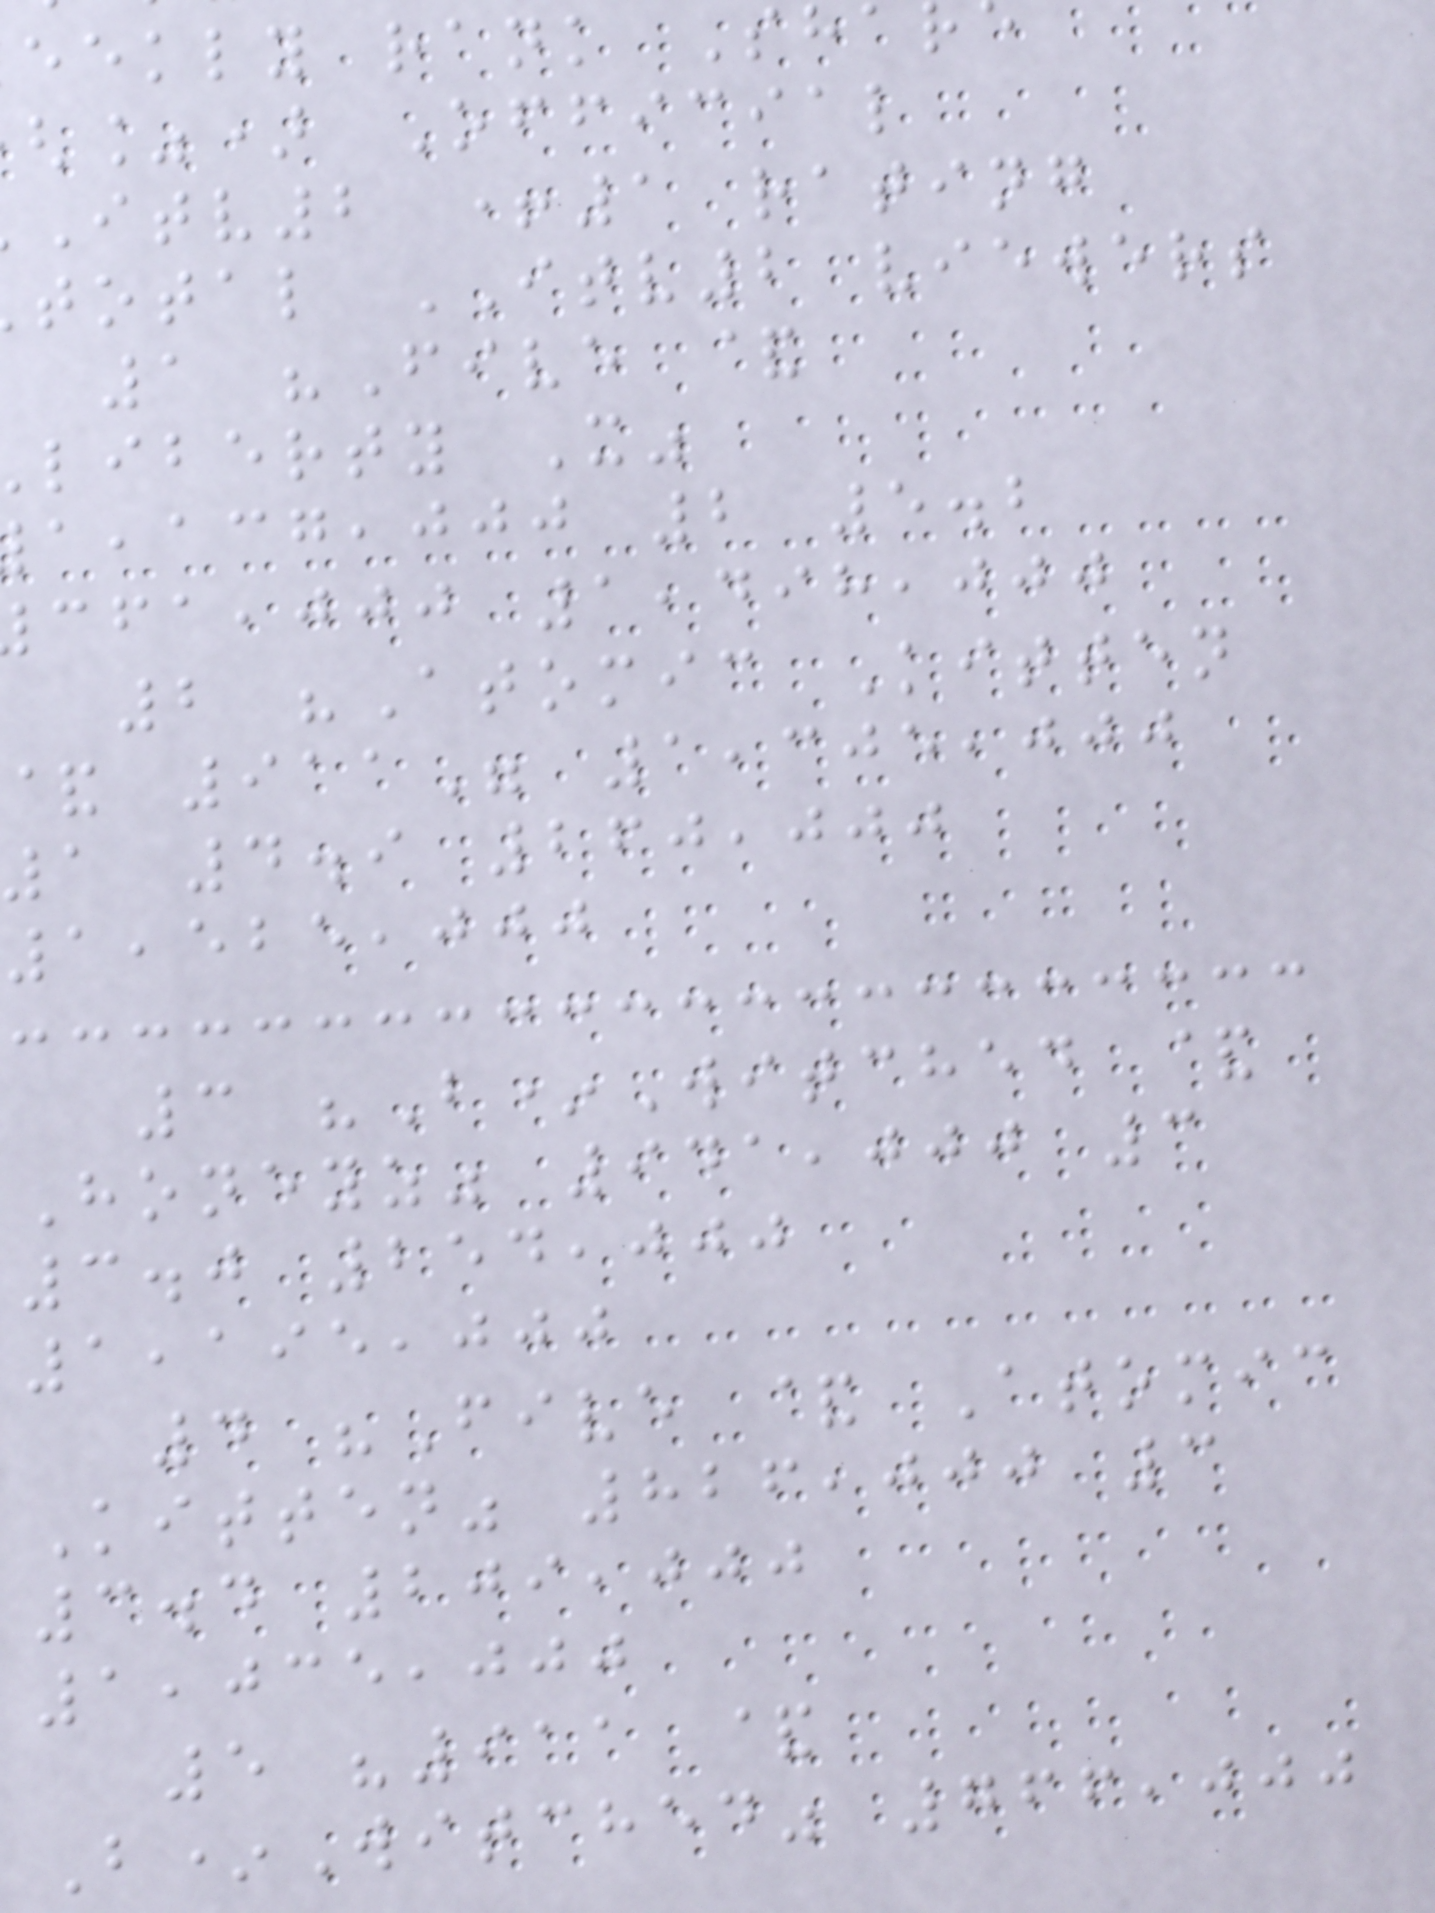eekly rank Sha
%) Official
itv2 +1 rating
total ITV2 viewers
1 "Five &
liberty X"
,jjj 2 5.2
,jjj 1,498,000
2 "Atomic Kitten
911" 1,305,000
1 4.9 260,000
1,525,000
3 "B*Witched &
Honeyz" 941,000 3
3.0 254,000
1,195,000
4 "Five & Atomic
Kitten" 826,000 3
3.4 209,000
1,035,000
5 "911 &
B*Witched" 766,000
